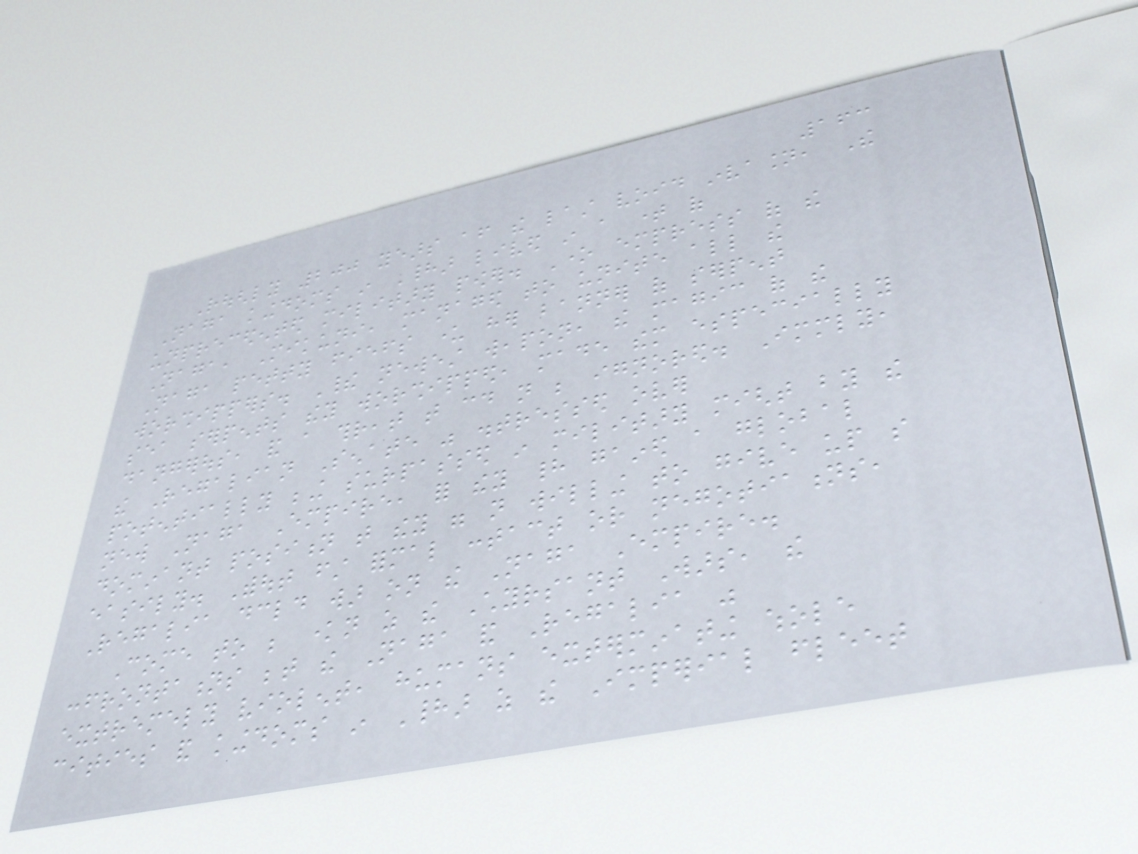163
Roughly 200 years after the last void invasion, The
Naga kingdoms in Hadar lived in a time of
unprecedented military power. One empress of the
Naga, Mikuni, managed to unite all the
Naga petty fiefs under her banner of serpent
worshippers. Their newest weapon, the magic of the
sea serpents they worshipped, made them especially
dangerous, and a threat that could not be ignored. Immediately,
the Regalian Senate was distressed over
potentially being surpassed in military might by the
new Naga Empire, for they had gained a global
dominant position that they were not willing to give up so
easily. Without first formal contact or negotiations,
Regalia declared war on the Naga Empire.
Come to be known as the Chyrsant Wars, the
confrontations between the Naga and Regalia was
extremely violent, humans exterminating whole
cities and kingdoms in Hadar as the Imperial fleet
